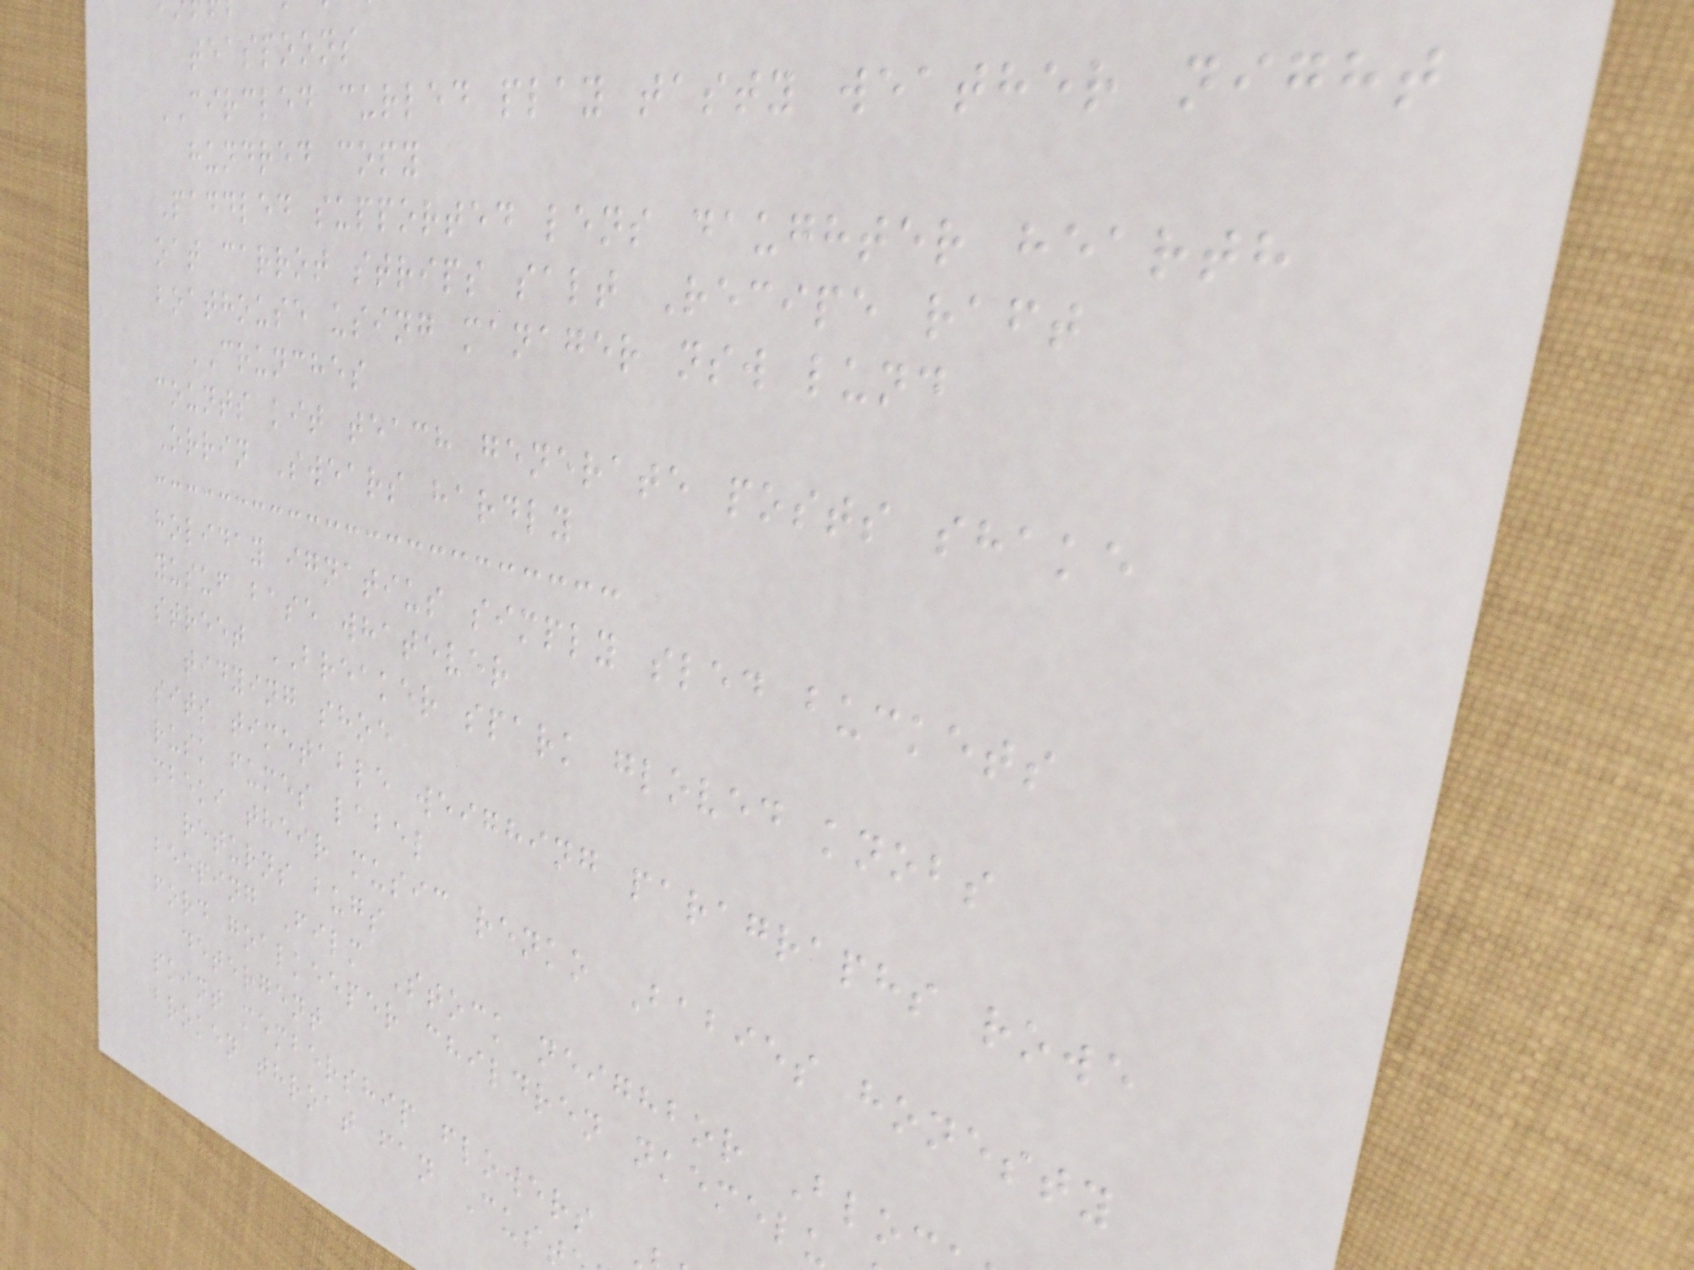teaspoons
CIRCLED curled play tasty weather night
hundred copy
Paddled supported lens daughter hearth
oat carrot strips salt Recipe raft
boathouse using manager nsw lund
CRUNCHES
counts kit teach generate posts shake
Orrin Swears hardly
holiday ignatius simply sled buckets
yusuf base whatever
street BREAKER spark gloved knobs
tidying shoe
sits timetable weighing paragraphs rowe
rusk fumes label
mbeki their music renko Babies honesty
returns bugs
beeping Film Stock neighbor Bloc
ford goalkeeper children nkemelu
detergent
point membership flowers
broken throat fan Cust
